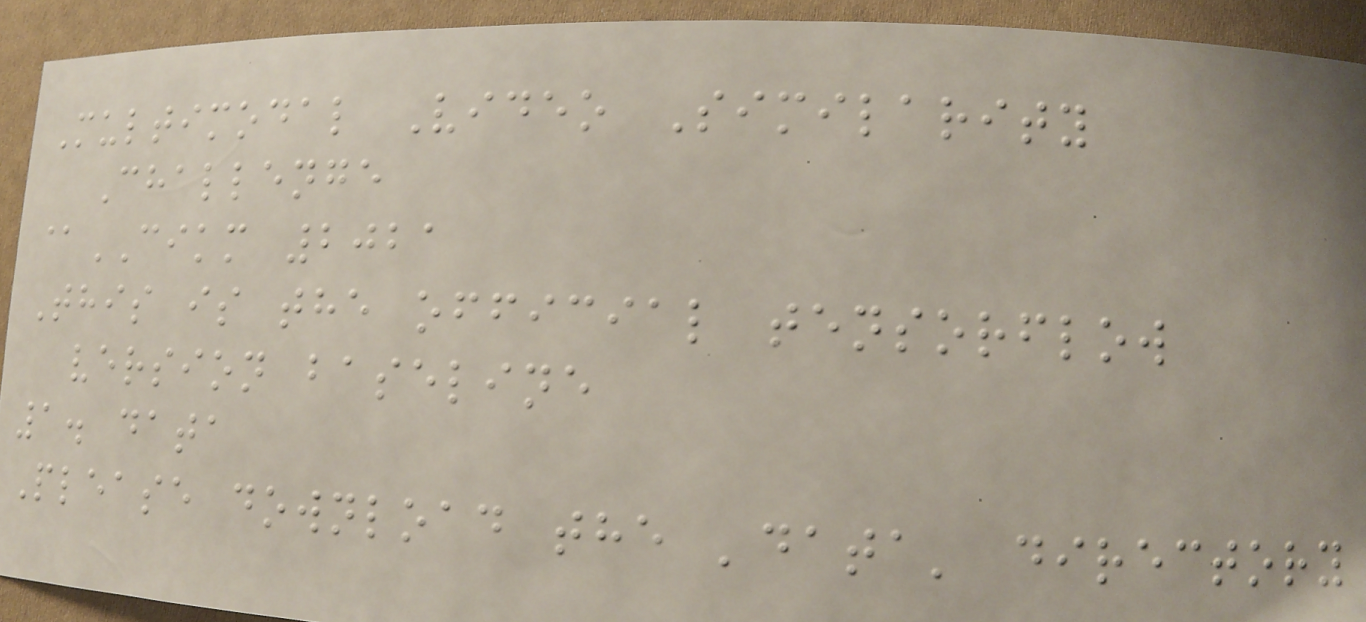Multimodal Video Similarity
Challenge
@CIKM 2021
This is the official tensorflow
version baseline
1. data
Please download the 'data' directory
